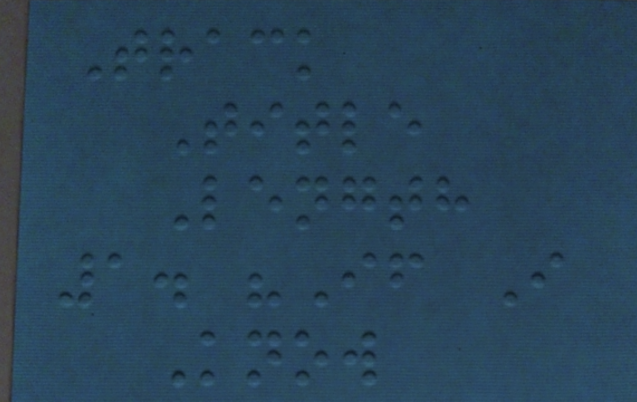Track
Title
Length
1. "If I
Know
